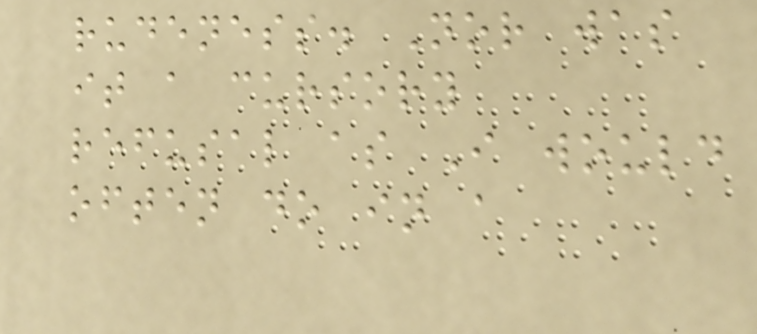rudeness. Nor was
it a cursory
refusal as I would
often do in a
